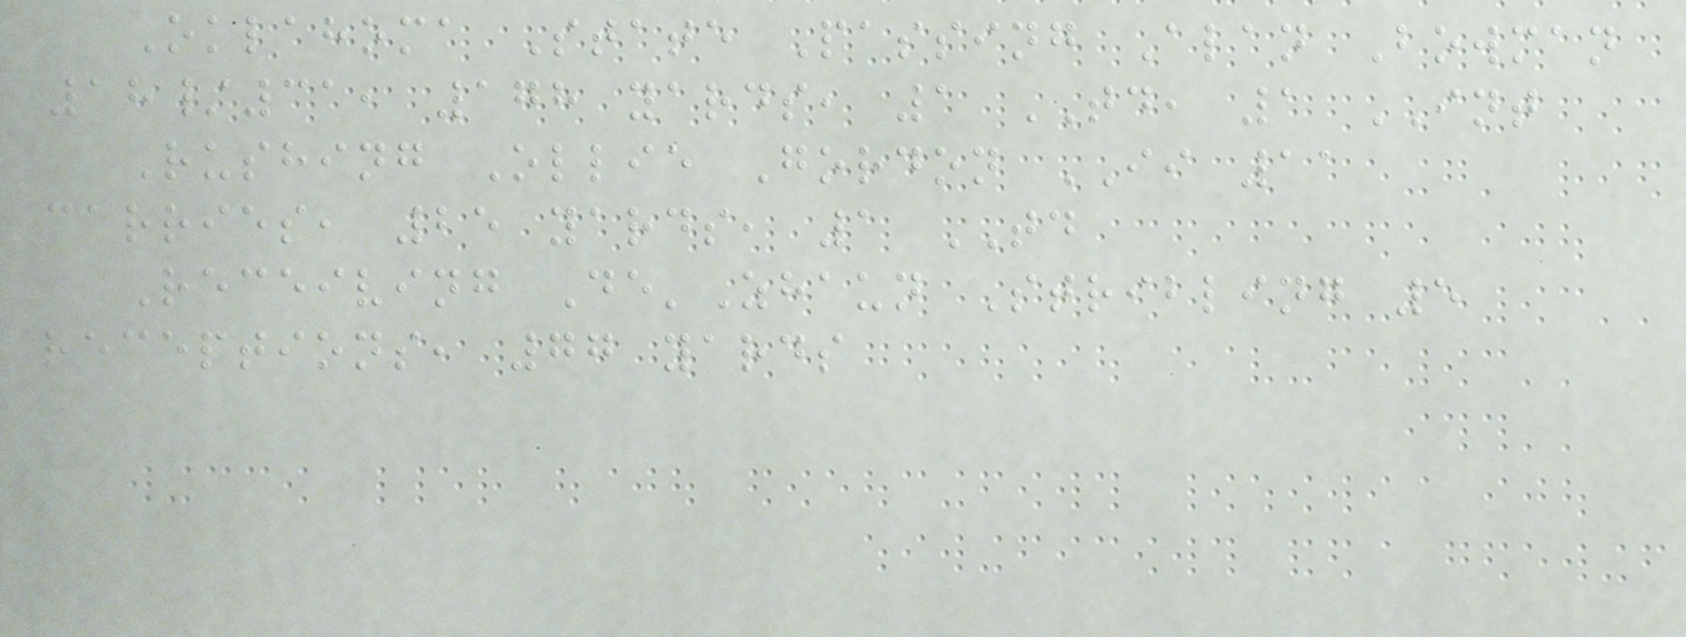Oklahoma State Passing Alan Bowman
18/31, 178 yards, 1 TD, 1 INT
Rushing Ollie Gordon II 11
carries, 25 yards, 1 TD
Receiving De'Zhaun Stribling 5
receptions, 77 yards
